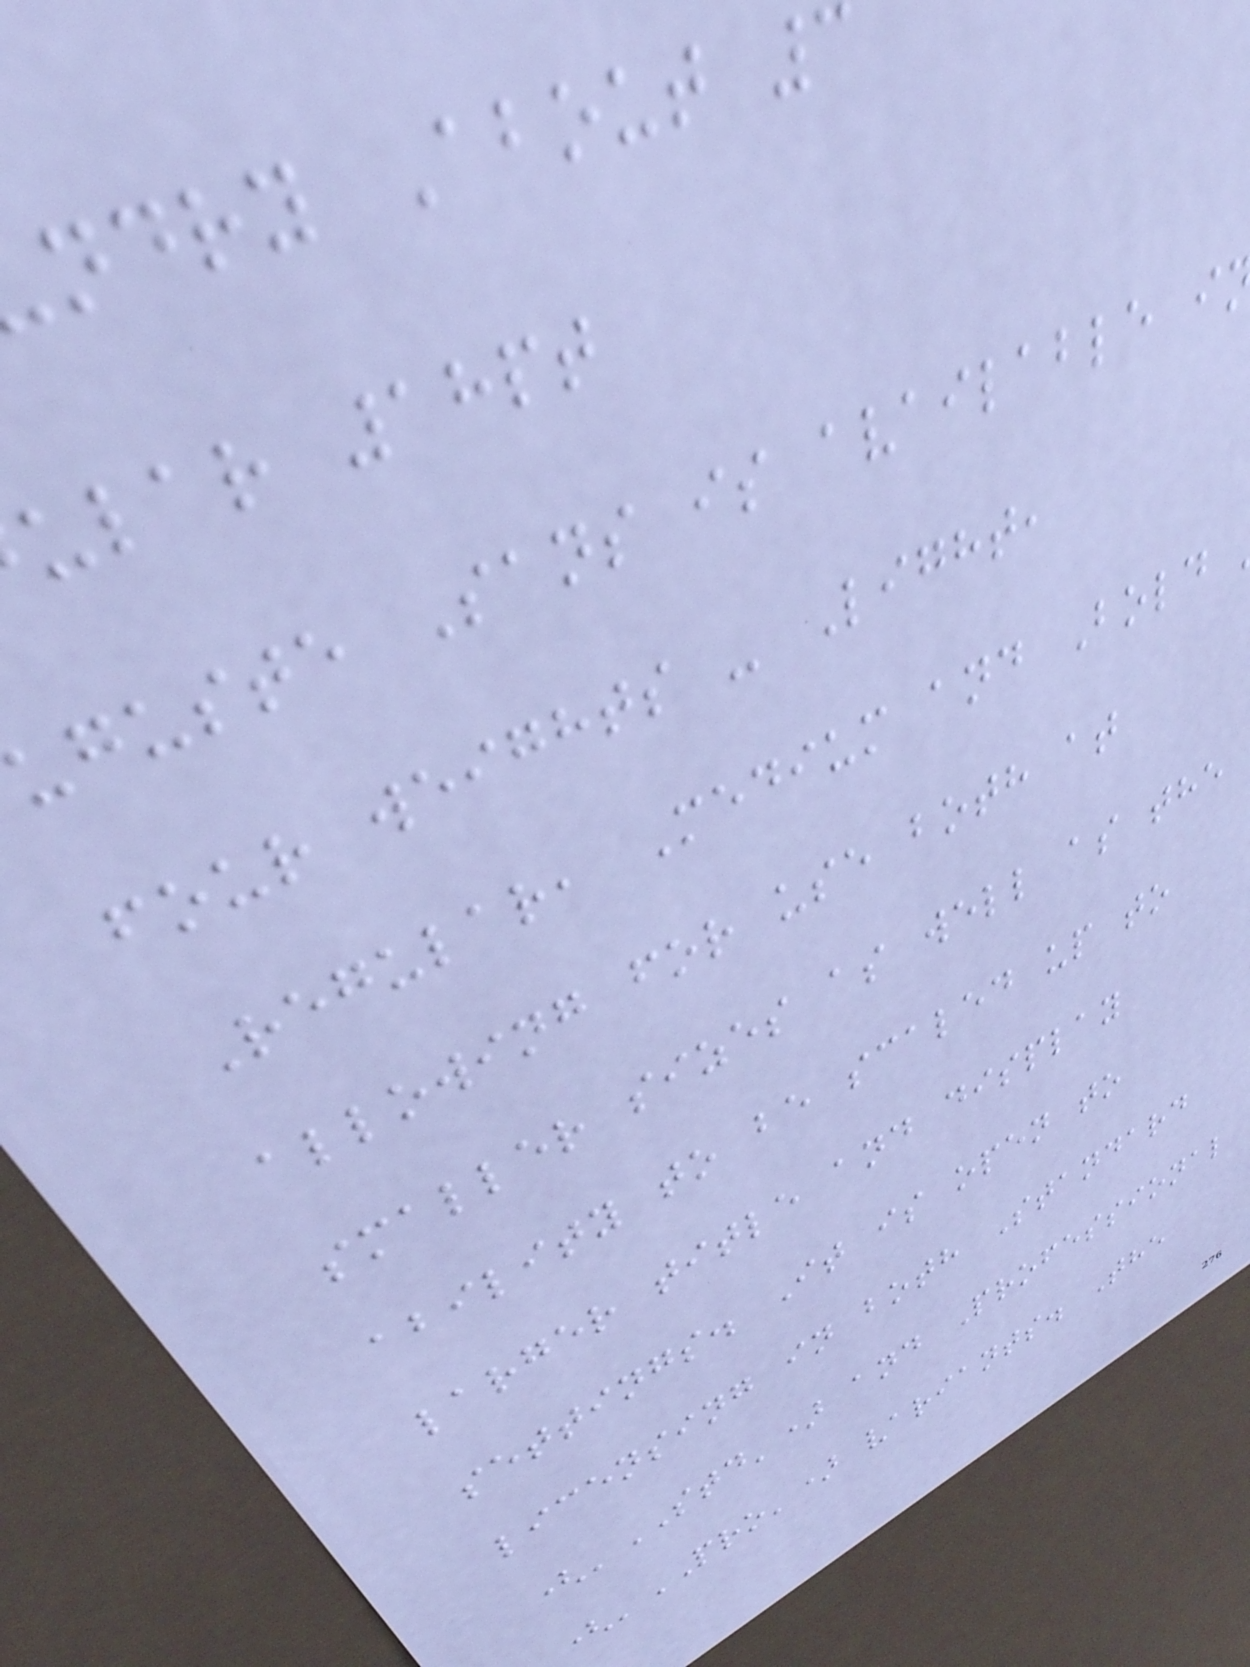ndry About 3
ular 18pt
uguste Sans is available i
four weights - Light,
Regular, Medium and Bold
allowing for use both at
smaller sizes as well as the
ability to be scaled up to
larger title and display
settings. It is open to
licensing in both Standard
('STD') and Professional
('PRO') variants. The
